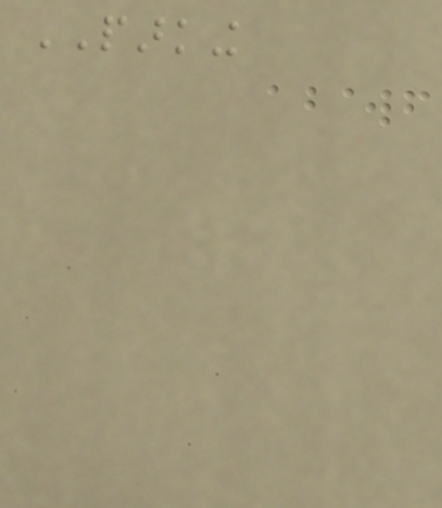PARKING
